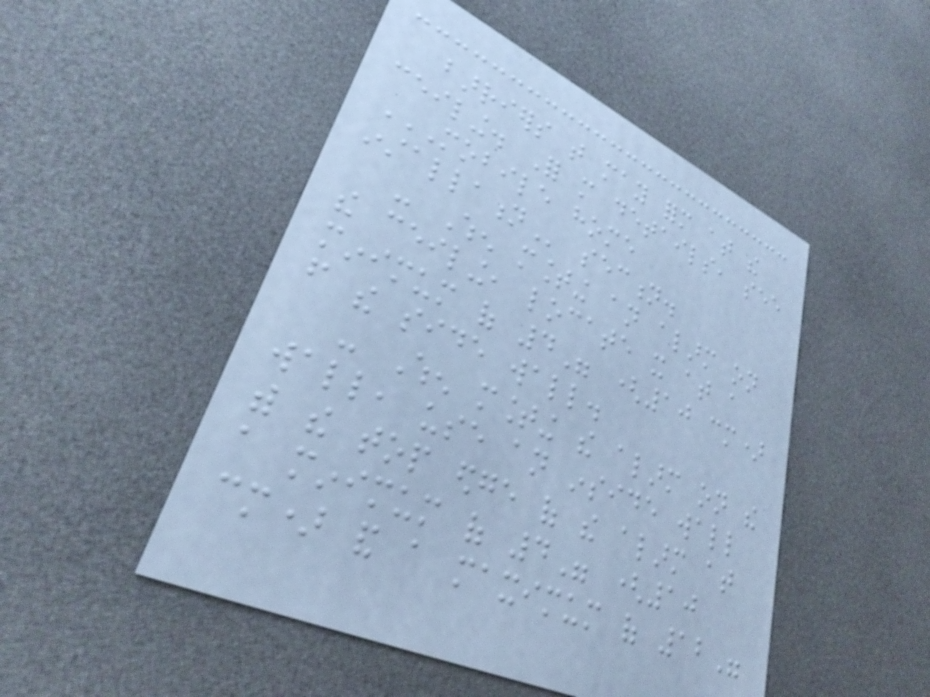barriers that may form at the
ceiling. For more details, see
MOBILE HOME
INSTALLATION section.
- When mounting an alarm on
the ceiling, locate it at a
minimum of 4" (10 cm)
from the side wall.
- When mounting the alarm on the
wall, use an inside wall
with the top edge of the alarm at
a minimum of 4" (10
cm) and a maximum of 12"
